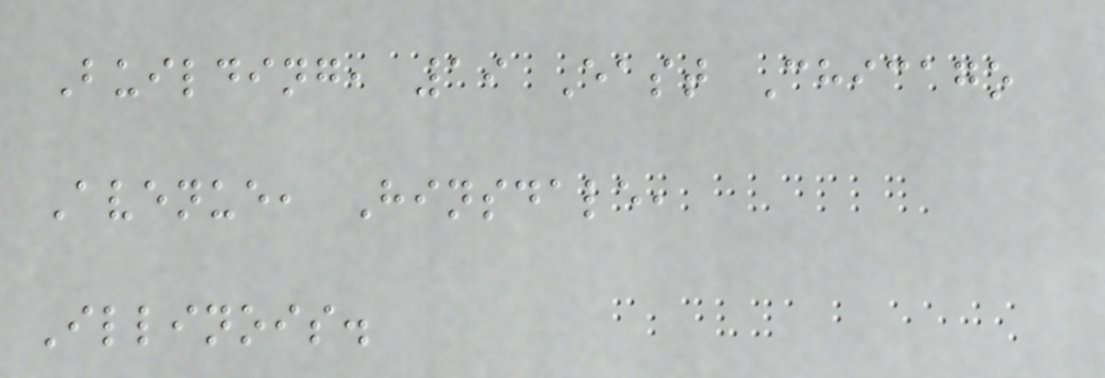Building, 19 East Chicago
Avenue, Hinsdale,
Illinois.
